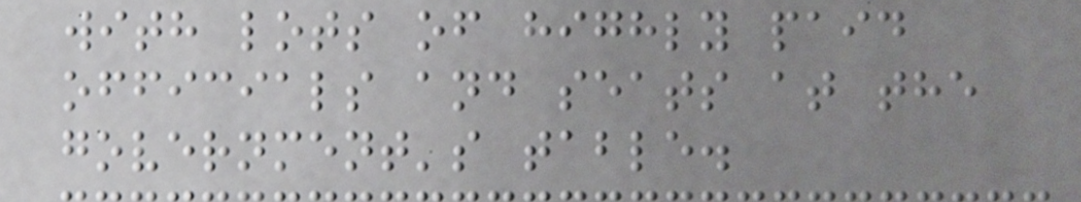with lots of highly paid
officials and seats at the
government's table.
